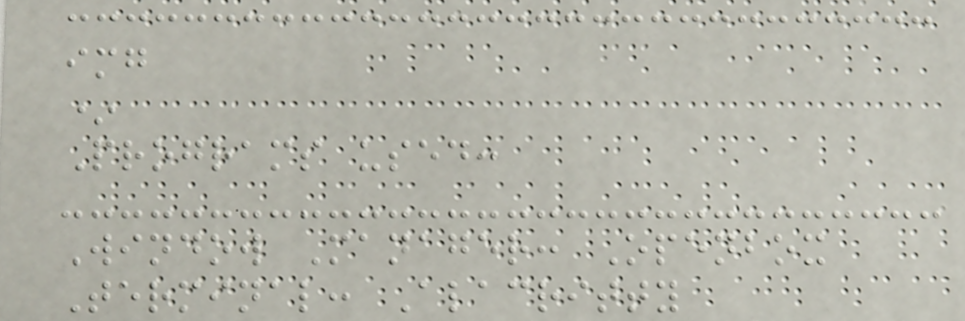img
*
Programs used:
Window Manager: Openbox
Terminal: Alacritty
